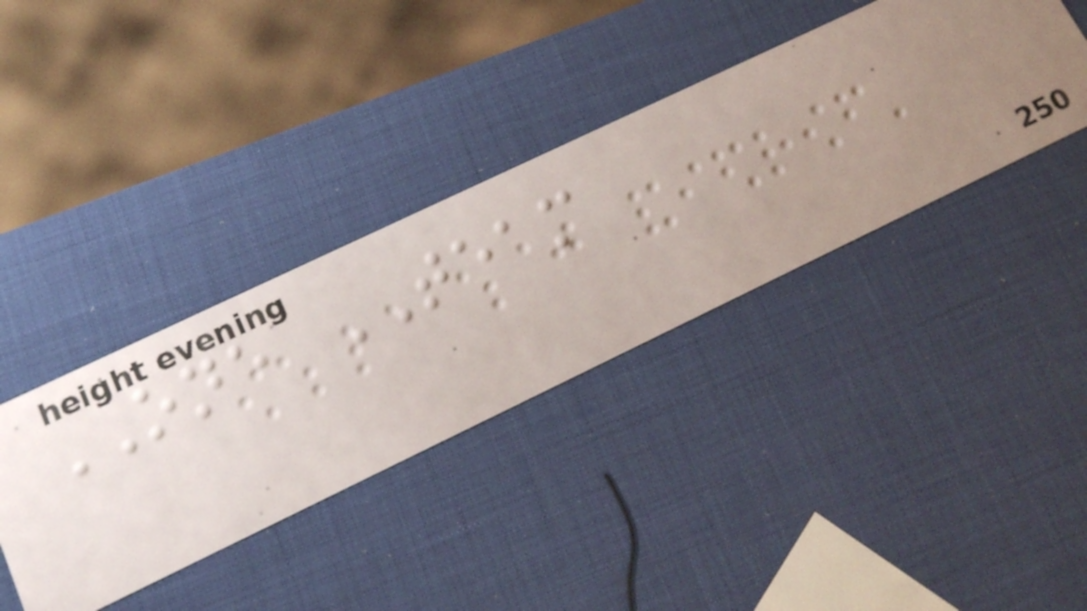ONE TEAM
